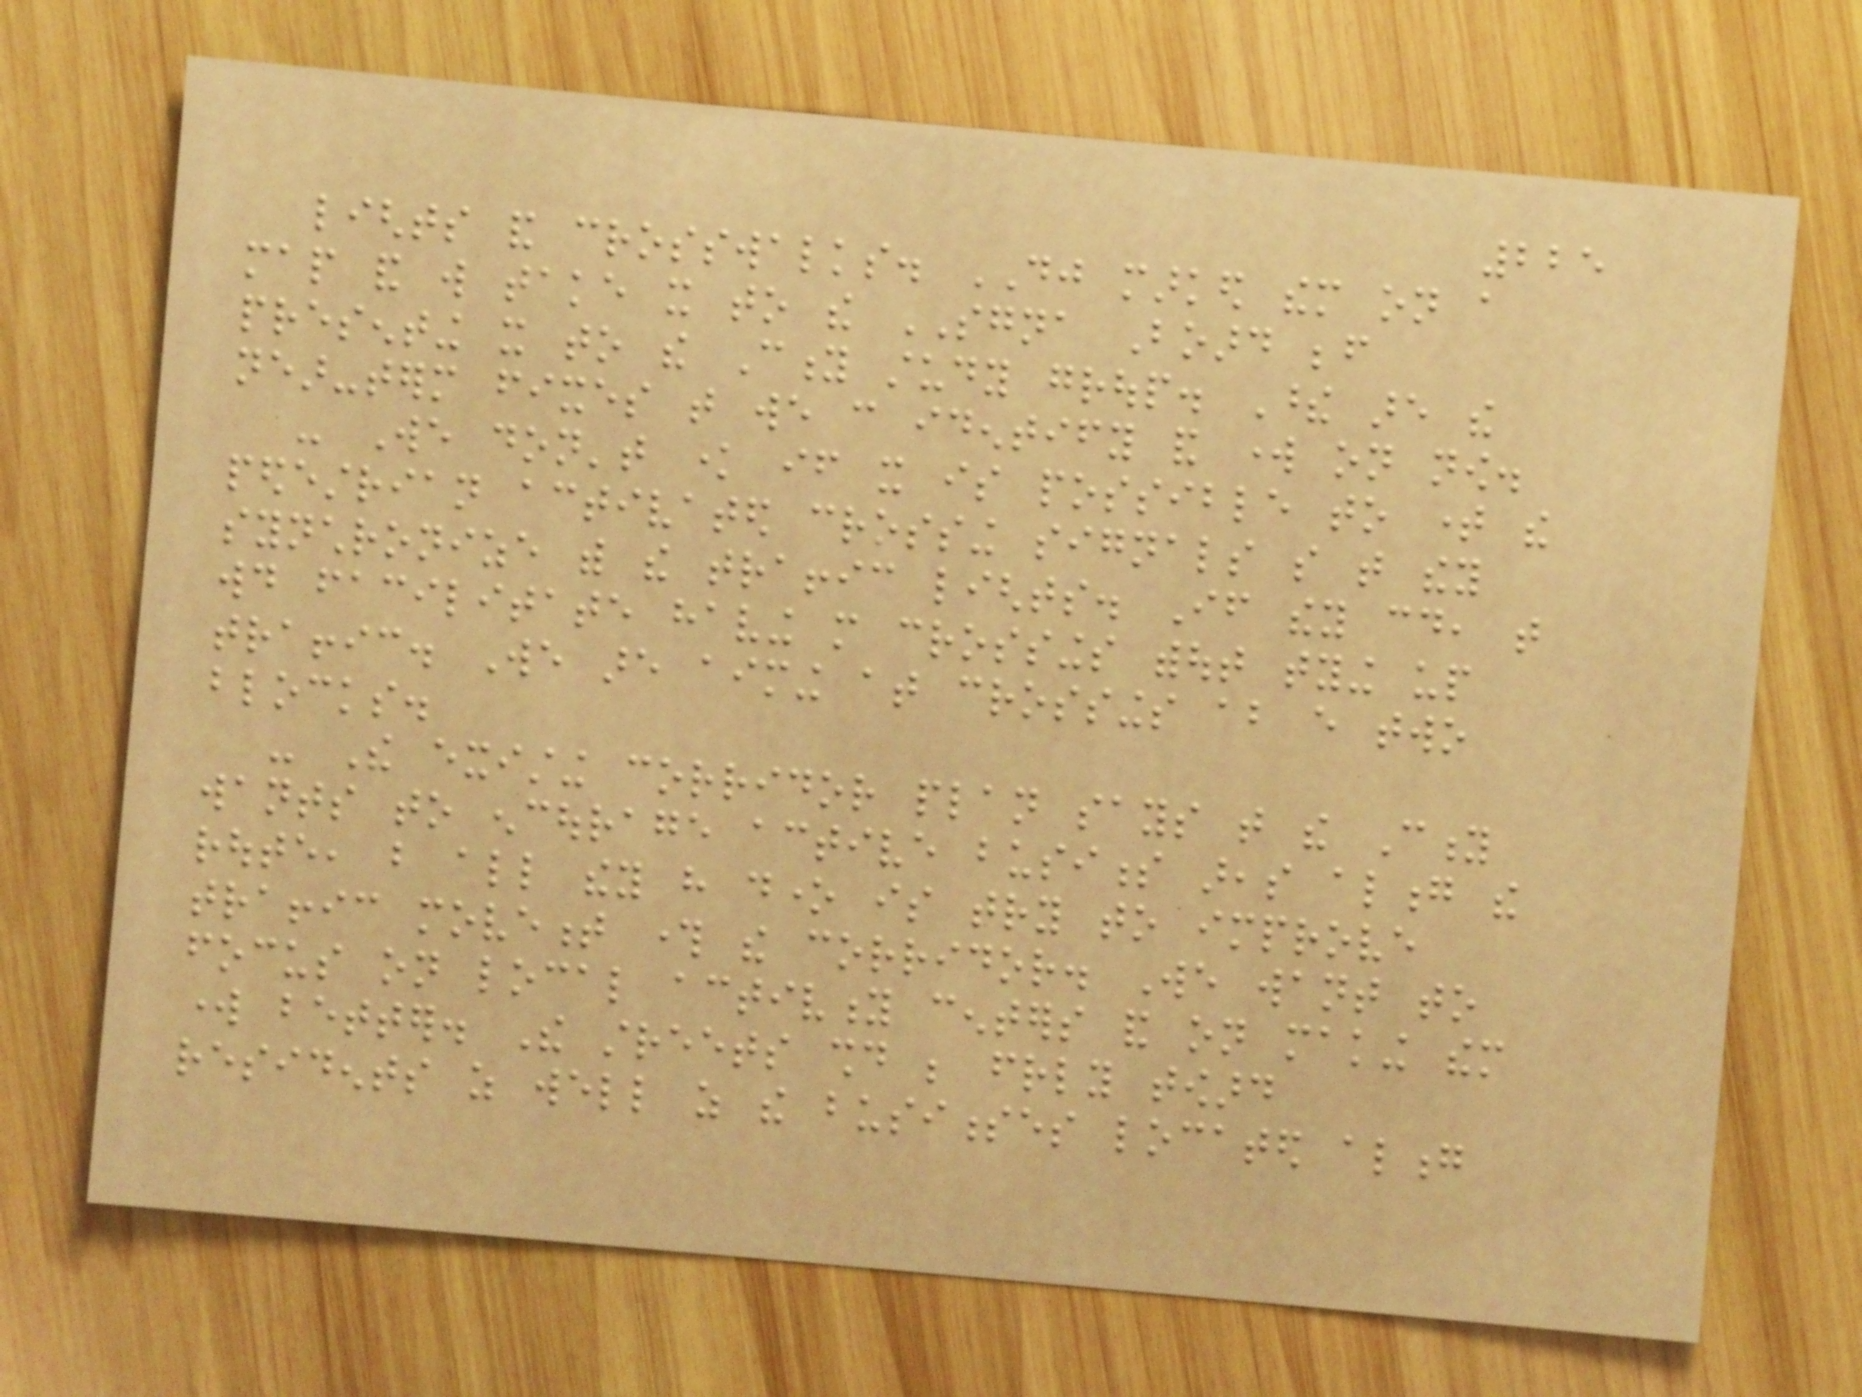225
lights and crosswalks. DJ marked them on a
map and will take it to the SGNA Board before
presenting it to the City study group. These are the
near-term fixes that we can identify and work on now.
- We don't know if it is possible to time the
pedestrian activated crossing signals so that they
synchronize with the traffic lights. If they could, that
would facilitate having more crossings without tying up
traffic. We are aiming at crossings about every two
blocks.
- The existing corridor plan says that the City
wants to encourage active business areas along the
route, but all they have done is try to improve
traffic movement through the corridor. We want to
focus on local activity centers and on making them
work better. The streets should be friendly toward
residents as well as the businesses located along
